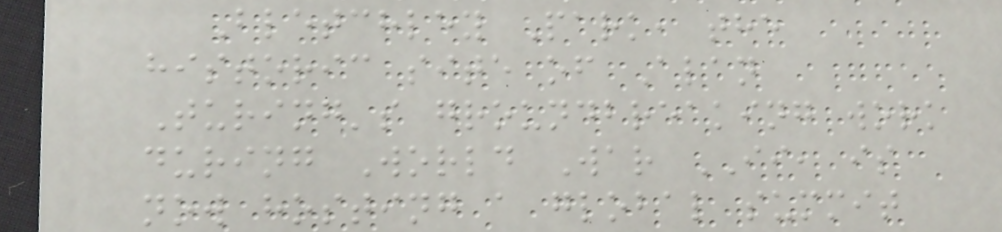Bletchley Park, the
historic site of Alan
Turing's groundbreaking work
during World War II, is
now hosting a global summit
